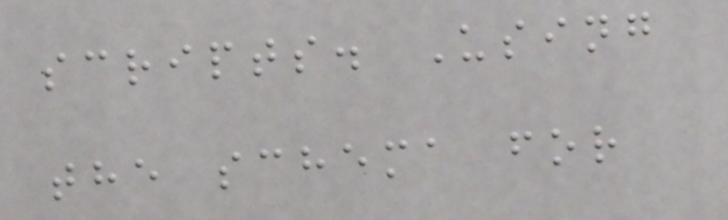scripts. Using
the schema for
